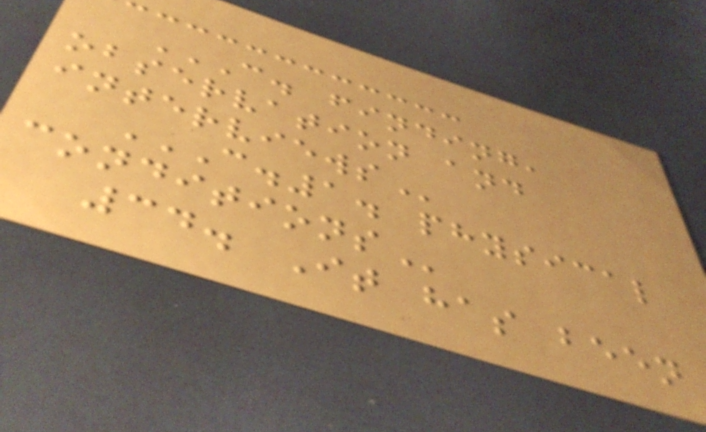C. FINDING,
OBSERVATION AND
INTERVIEWS
C.1. PHYSICAL
CONDITIONS
34. It has been
